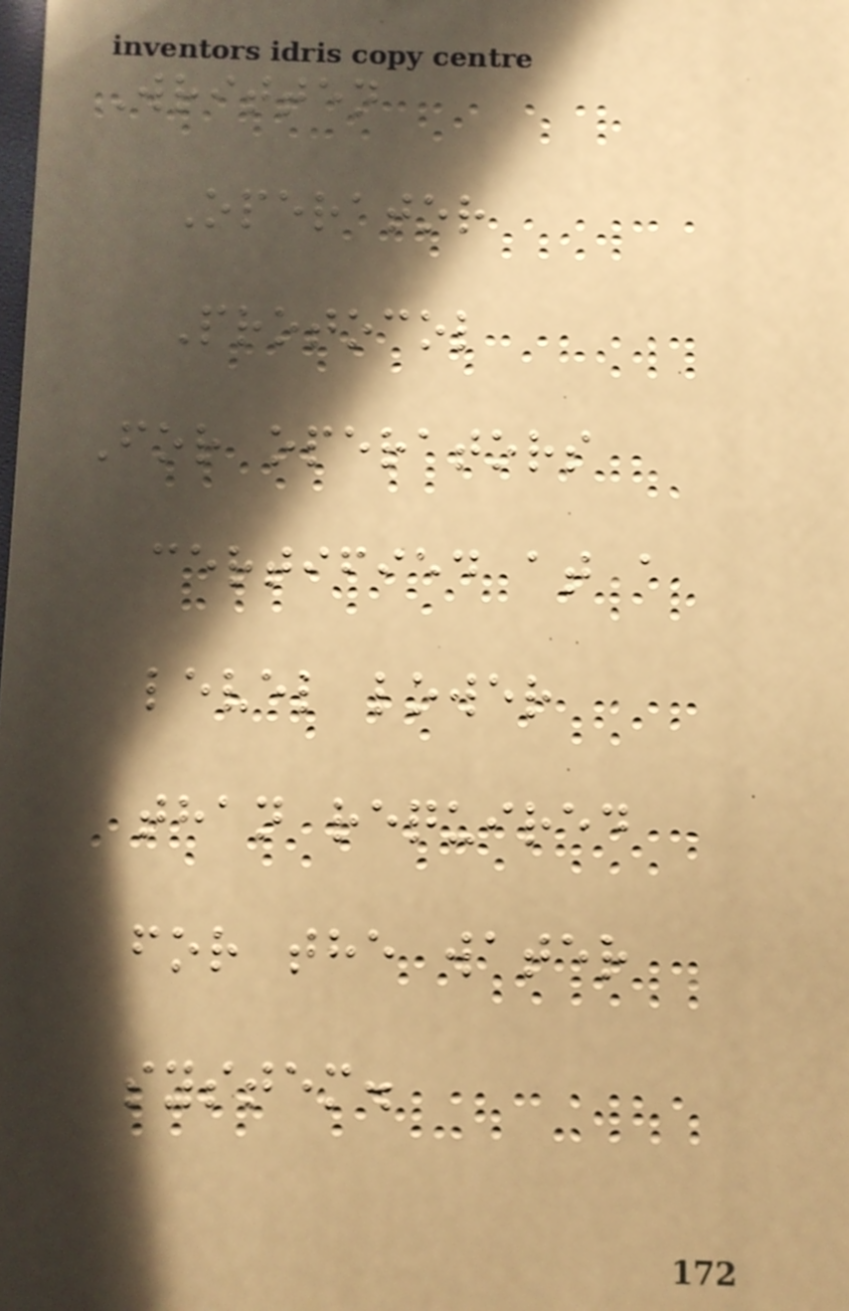Written
Operator
Protocol
For operators
certified at a
level lower
than required
for the water
system.
